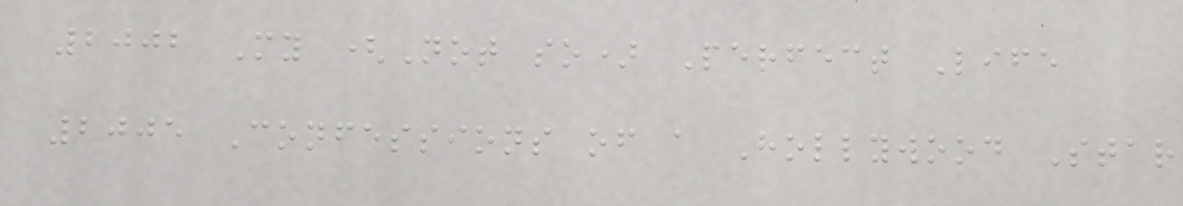2002 My (Not so) Perfect Life
2005 Confessions of a Hollywood Star
